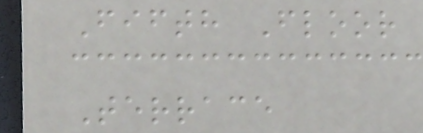Fifth Floor
Terrace
